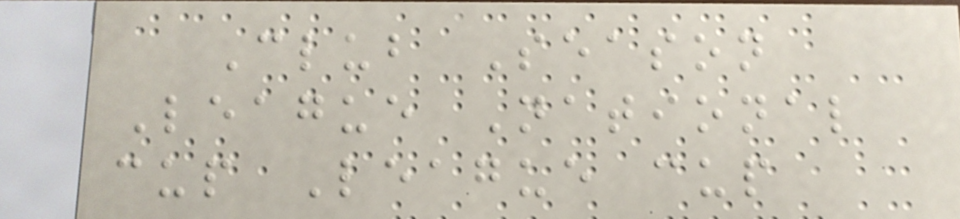Club Season
League National
cup League cup
